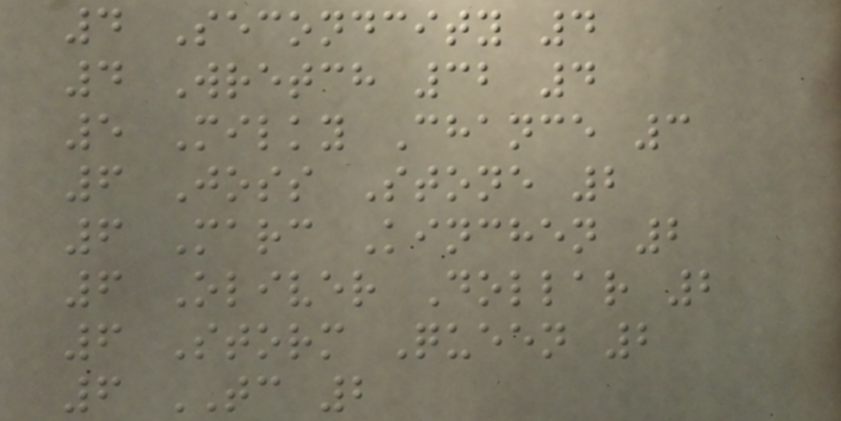4 Secondcity 4
4 Wretch 32 4
5 Milky Chance 3
6 Joss Stone 2
6 Marc Kinchen 2
6 Oliver Dollar 2
6 Storm Queen 2
6 TC 2
